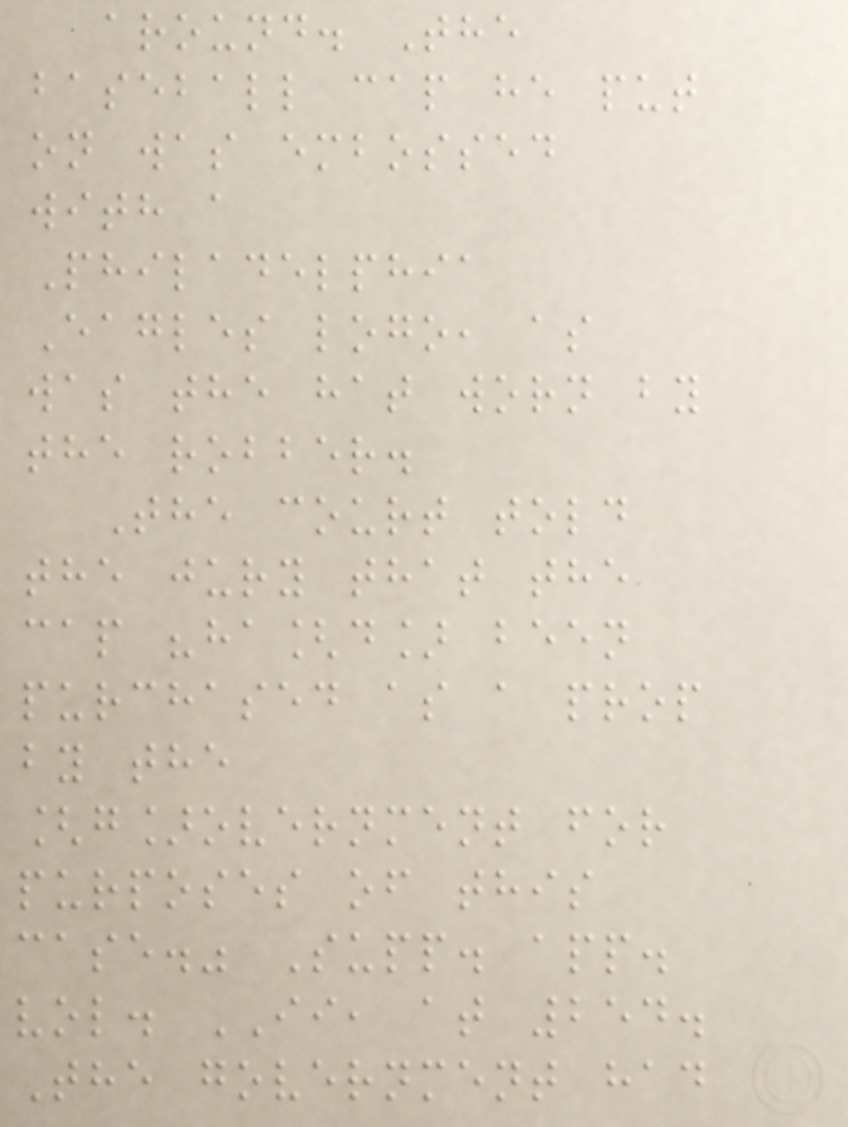around. The
baseball cap he put
on was embossed
with a
Philadelphia
Eagles logo, as
was the hat worn by
the robber.
The court told
the jury that the
cap "ha[d] been
purchased as a prop
by the
[g]overnment for
purposes of this
case." Supp. app.
vol. II, at 254.
The government had
